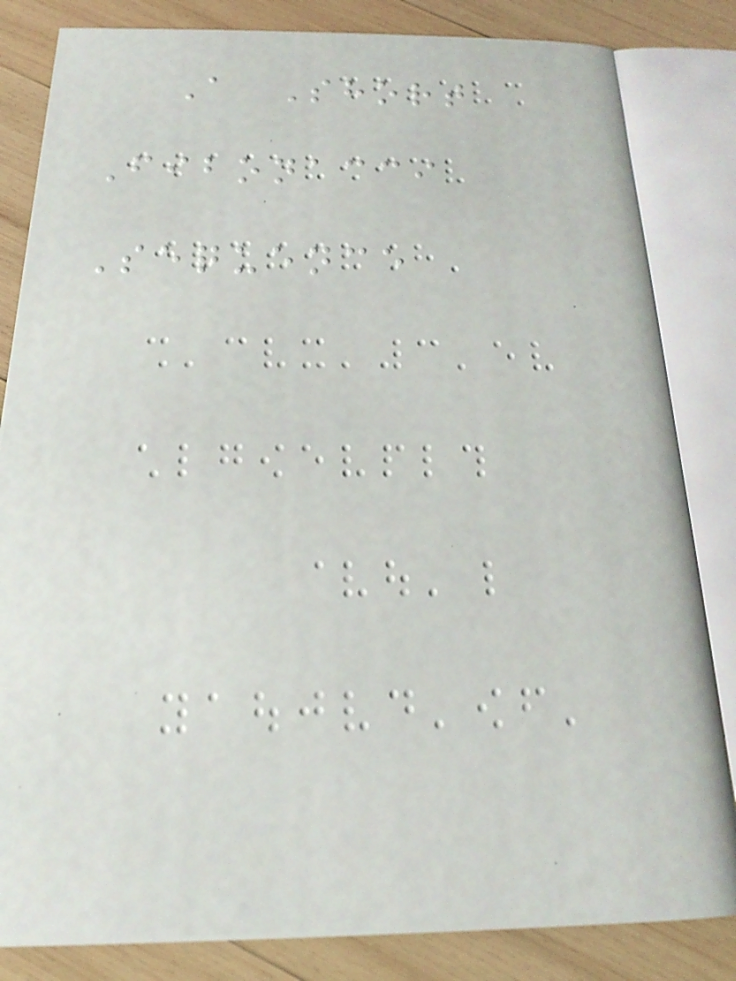A Short
Fibonacci
Sequence
